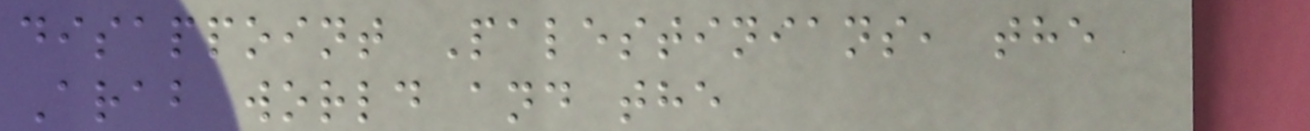disappoint Palestinians, the
Arab world and the
